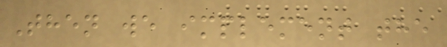Then we implement the
